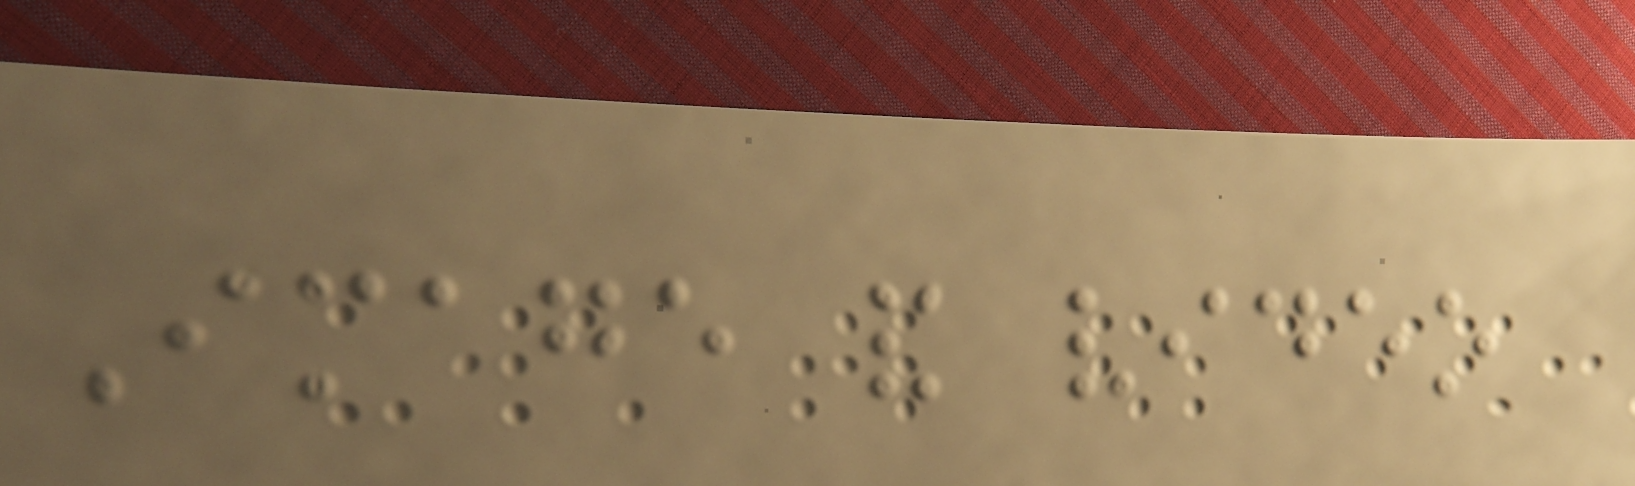Image and video
